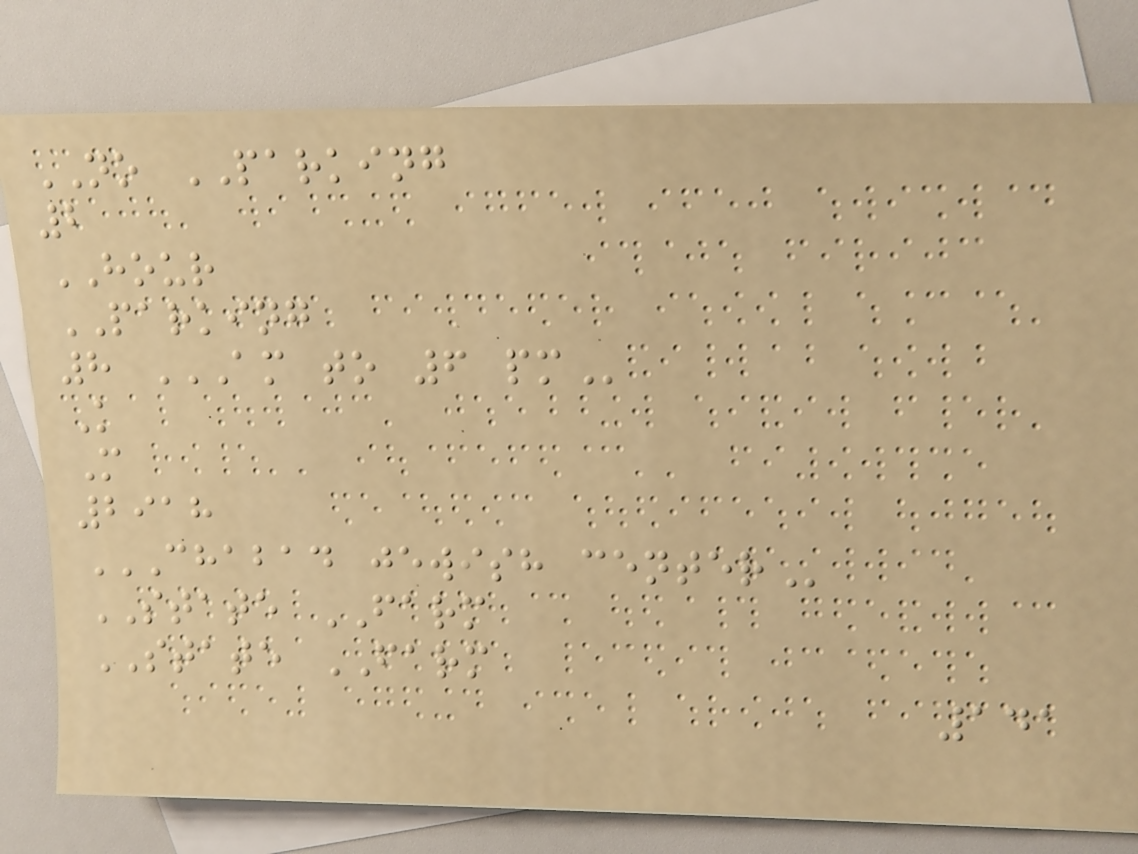NO PARKING
2
HOUR
PARKING
8 AM TO 6 PM
K
M
2918
CHABAD JEWISH CENTER
STATE FARM
STATE FARM
141
